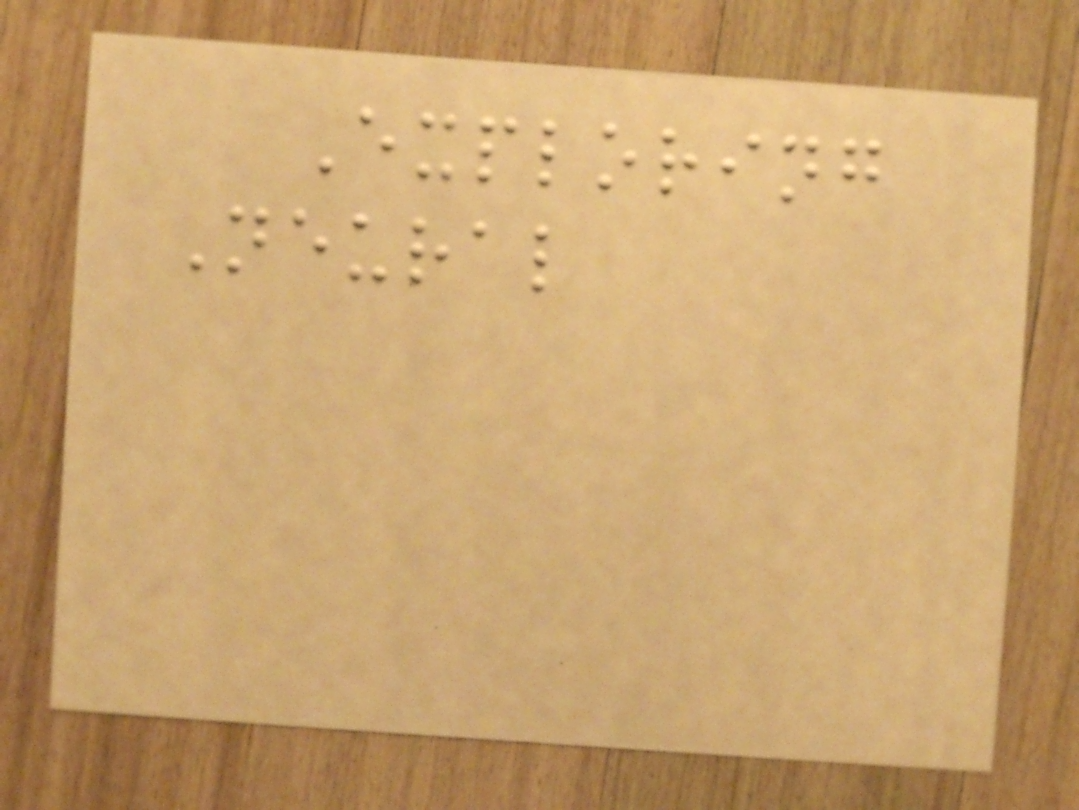Exploring
Neural
